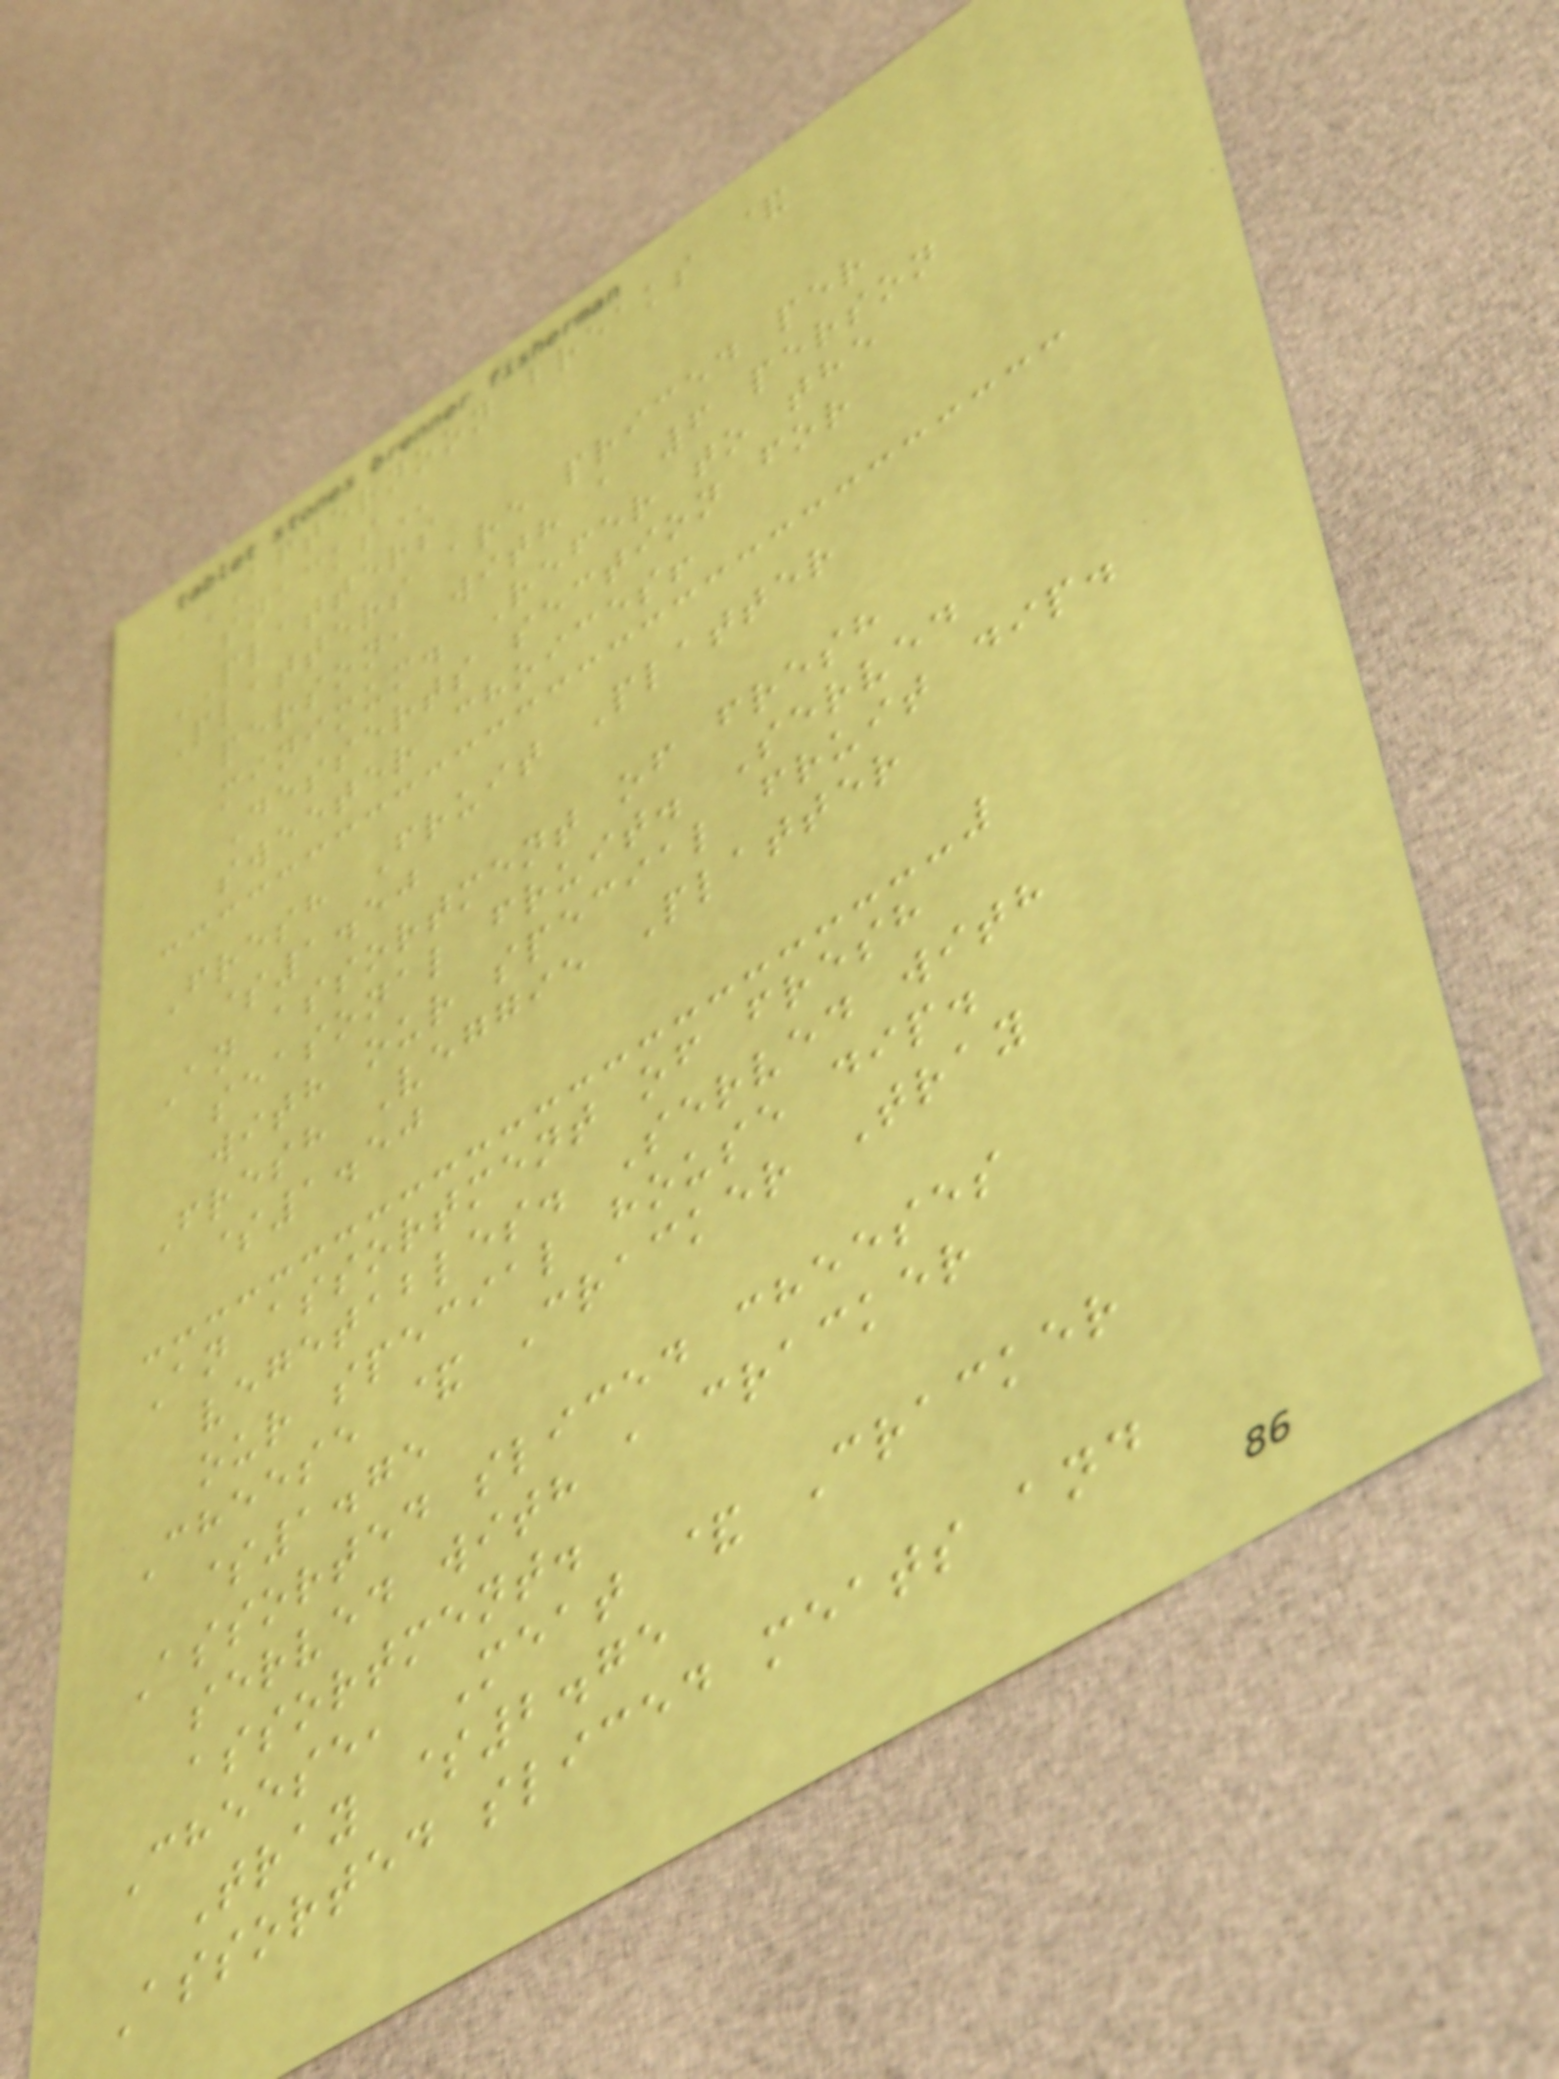AFTERNOON BREAKS &
SNACKS
PLATTERS
Platters are priced per
person, with a 6 person
minimum. Refer to the
Desserts section for
sweeter choices!
Fresh Fruit Platter
$1.50
An assortment of fresh
seasonal fruit. Served
with our special fruit dip.
Fresh Veggie Platter
$1.50
An assortment of fresh
vegetables. Served with
our special house dip.
Cheese & Cracker Tray
$1.75
Assorted sliced cheeses
served with a cracker
assortment.
Cheese, Meat & Cracker
Tray $2.75
Assorted sliced meats and
